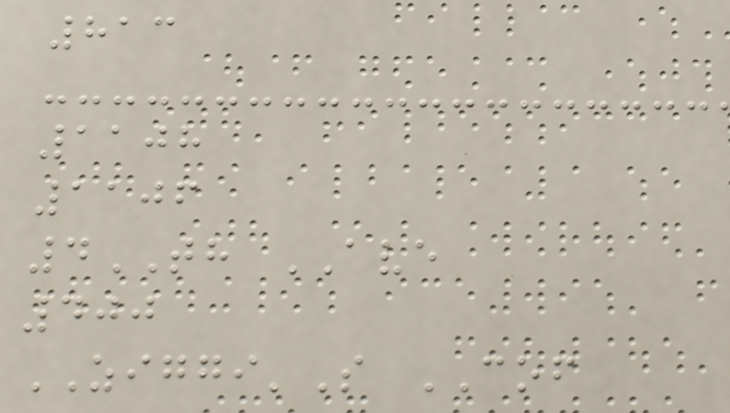813
1108
1106
4TH AVE
400
ZIGGI'S COF
